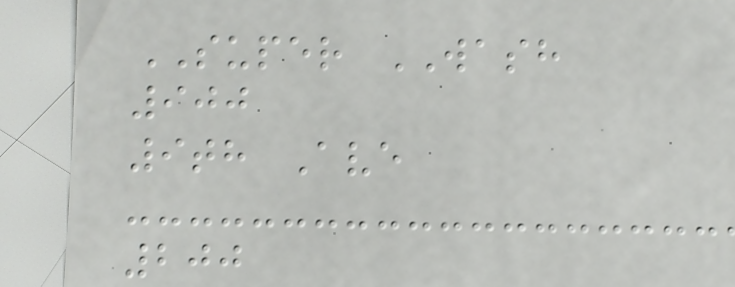SUPER WASH
900
9th Ave
200
